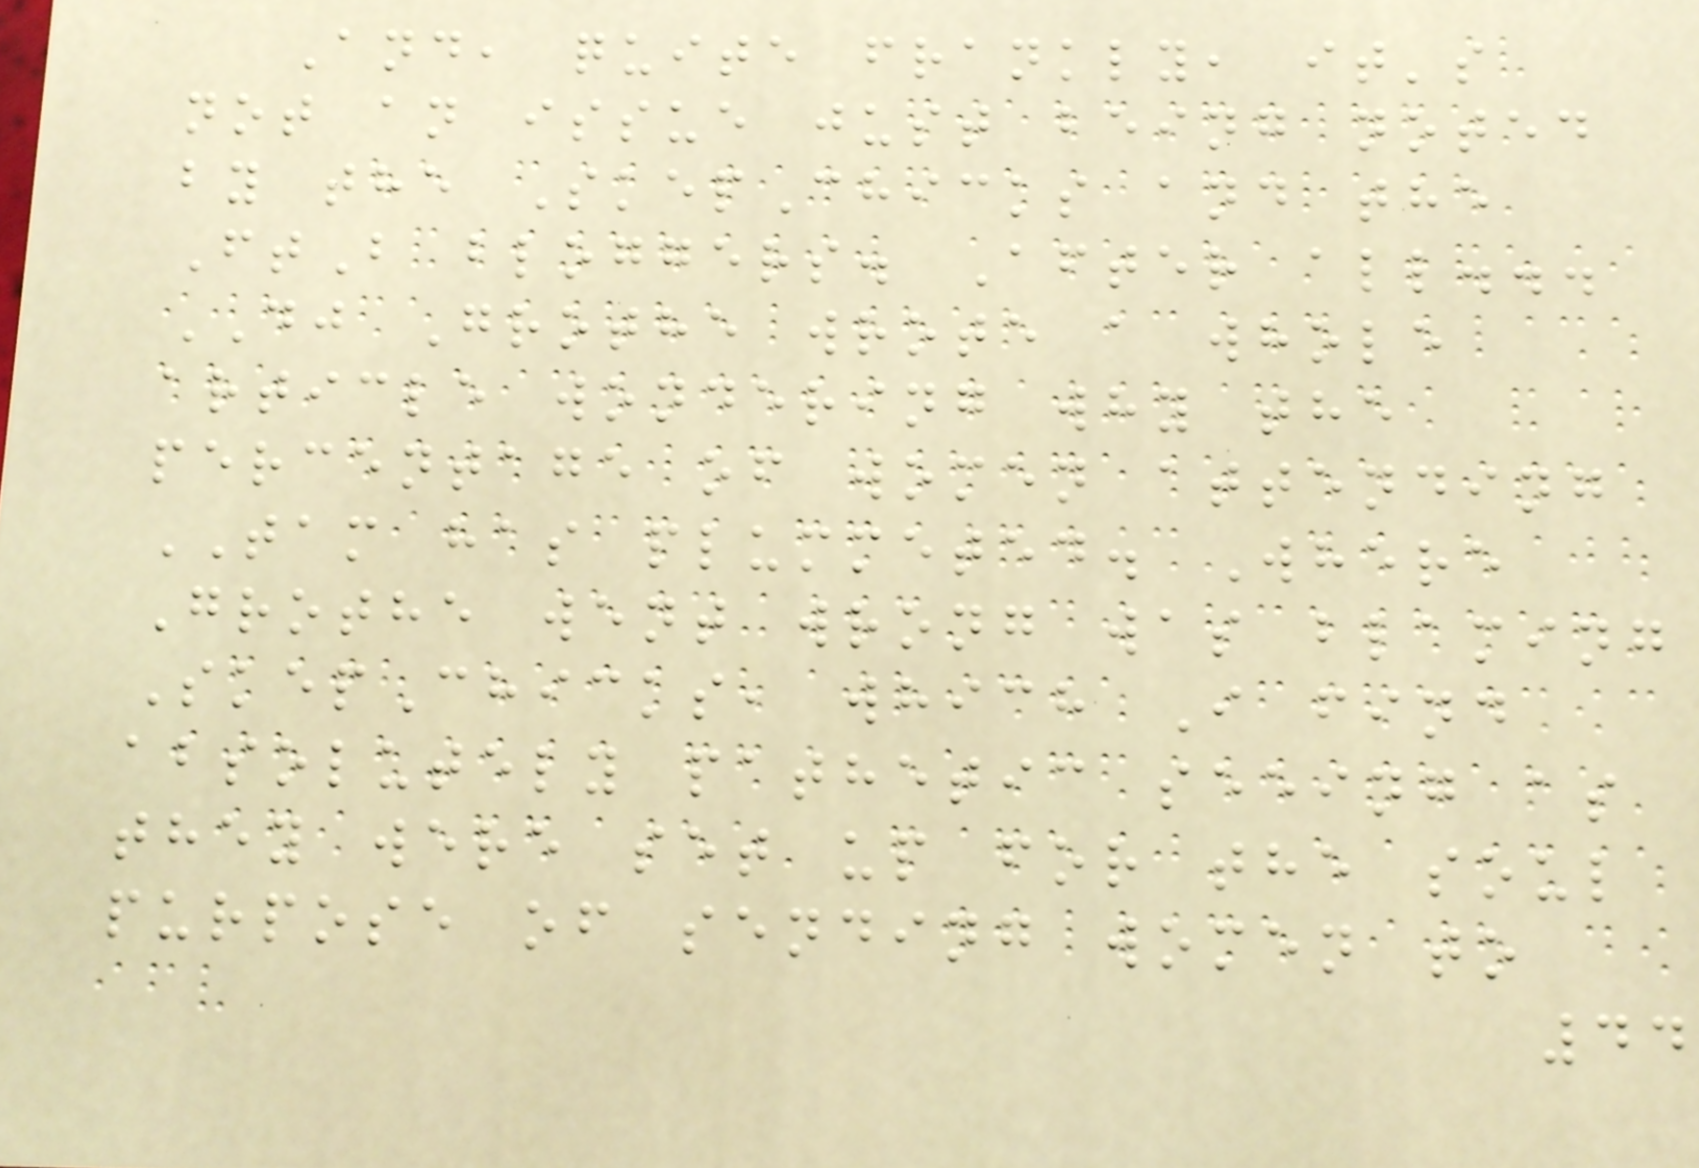And, quite frankly, it's
not an issue just being noted
by the SkepChicks and the
FtB bloggers. After all...
DJ Grothe wrote a whole
article wondering why the
percentage of women attending
TAM has plummeted. Where
Grothe went wrong was blaming
SkepChicks, which I find
absolutely pathetic seeing as
they were set up for the soul
purpose of sending women to
44
